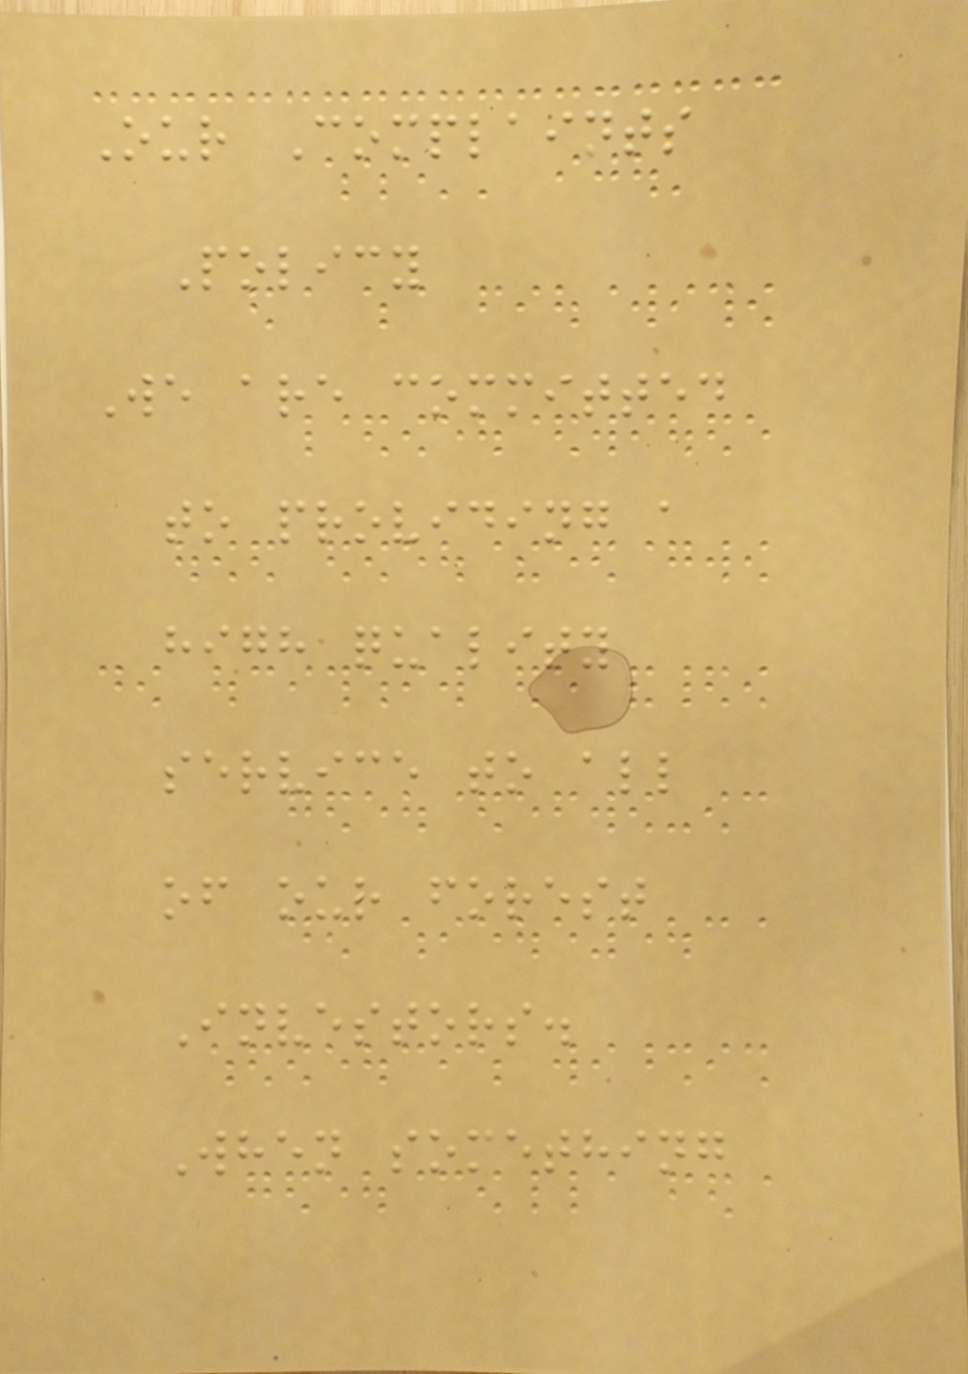Our Complaints
Policy
We are committed
to providing a
high quality
service to all
of our forest
Investors.
When something
